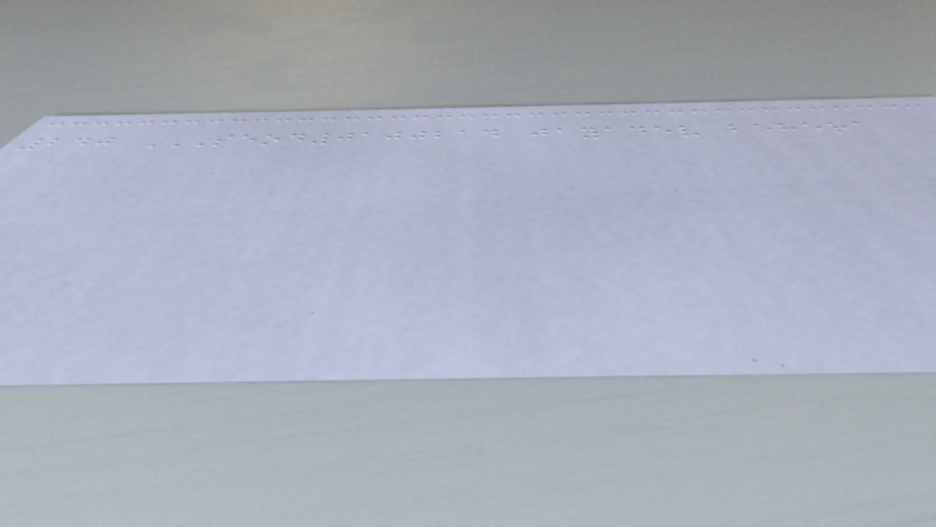240 SEOD0100214 JAYADEV BEHERA
